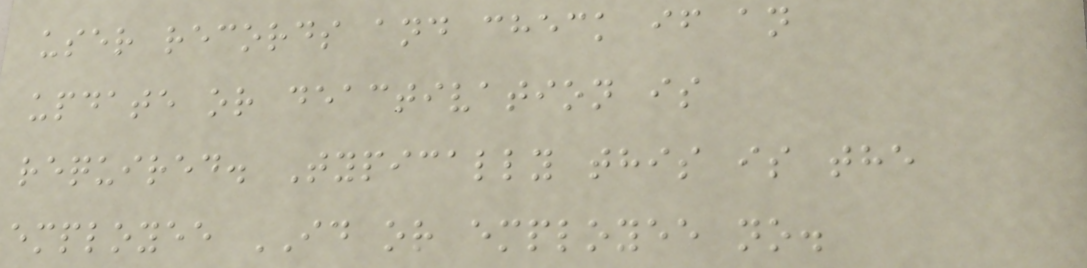user records and check if an
update or deactivation is
required. Typically this is the
employee ID or employee no.
